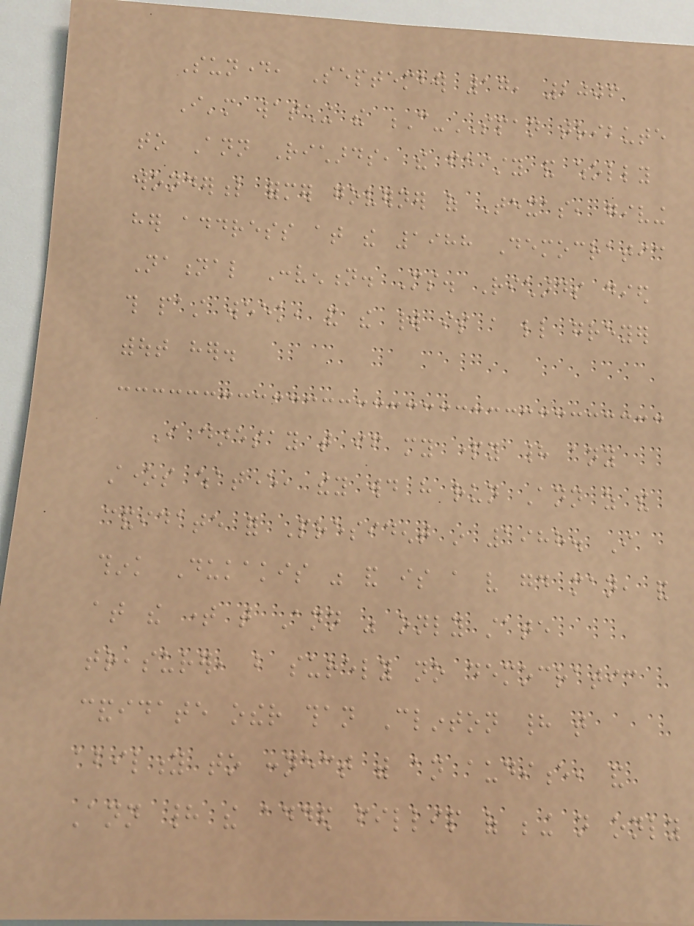Sunday, September 17, 2006
I'm watching the C-SPAN tribute
to Ann Richards, the feisty and wholly
wonderful former governer of Texas, giving
her address at the 1988 Democratic
National Convention. Ms. Richards died
this past week, and the world is a little greyer
without her.
I daresay that if my party had any
stones whatever, they would have run Ann as the
candidate for President in 1988. I
think Dukakis was and is a very good man, and
at the time that Ann was only state
treasurer, but surely no democratic
candidate other than Clinton had that
ability to connect with an audience, and
Ann had the added fillip of being not only
